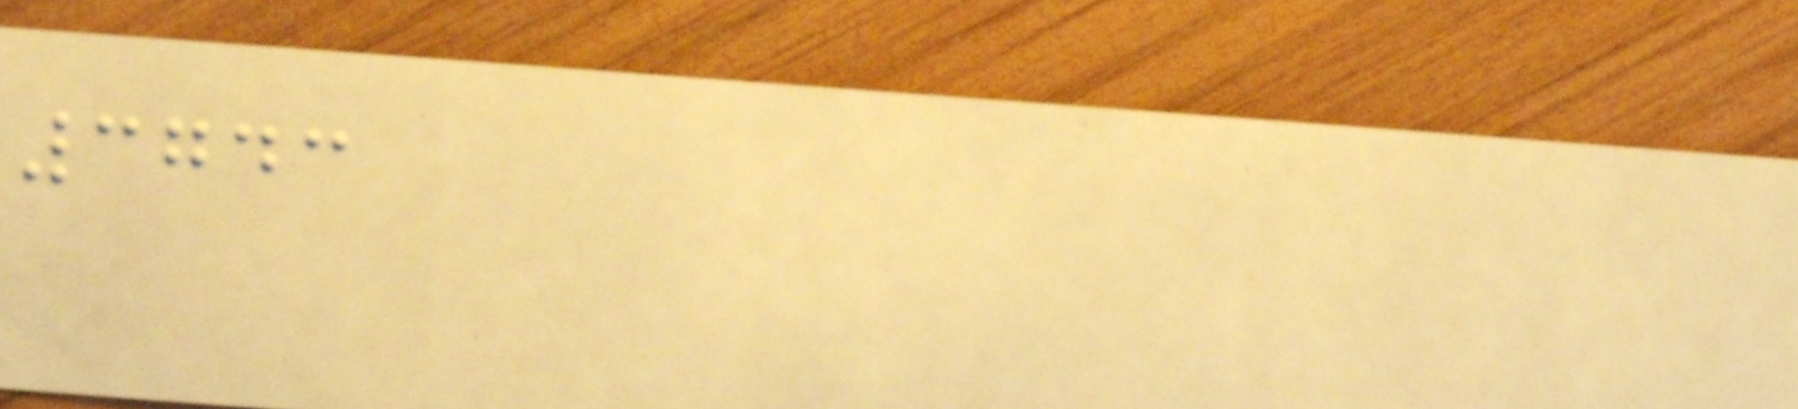3743
